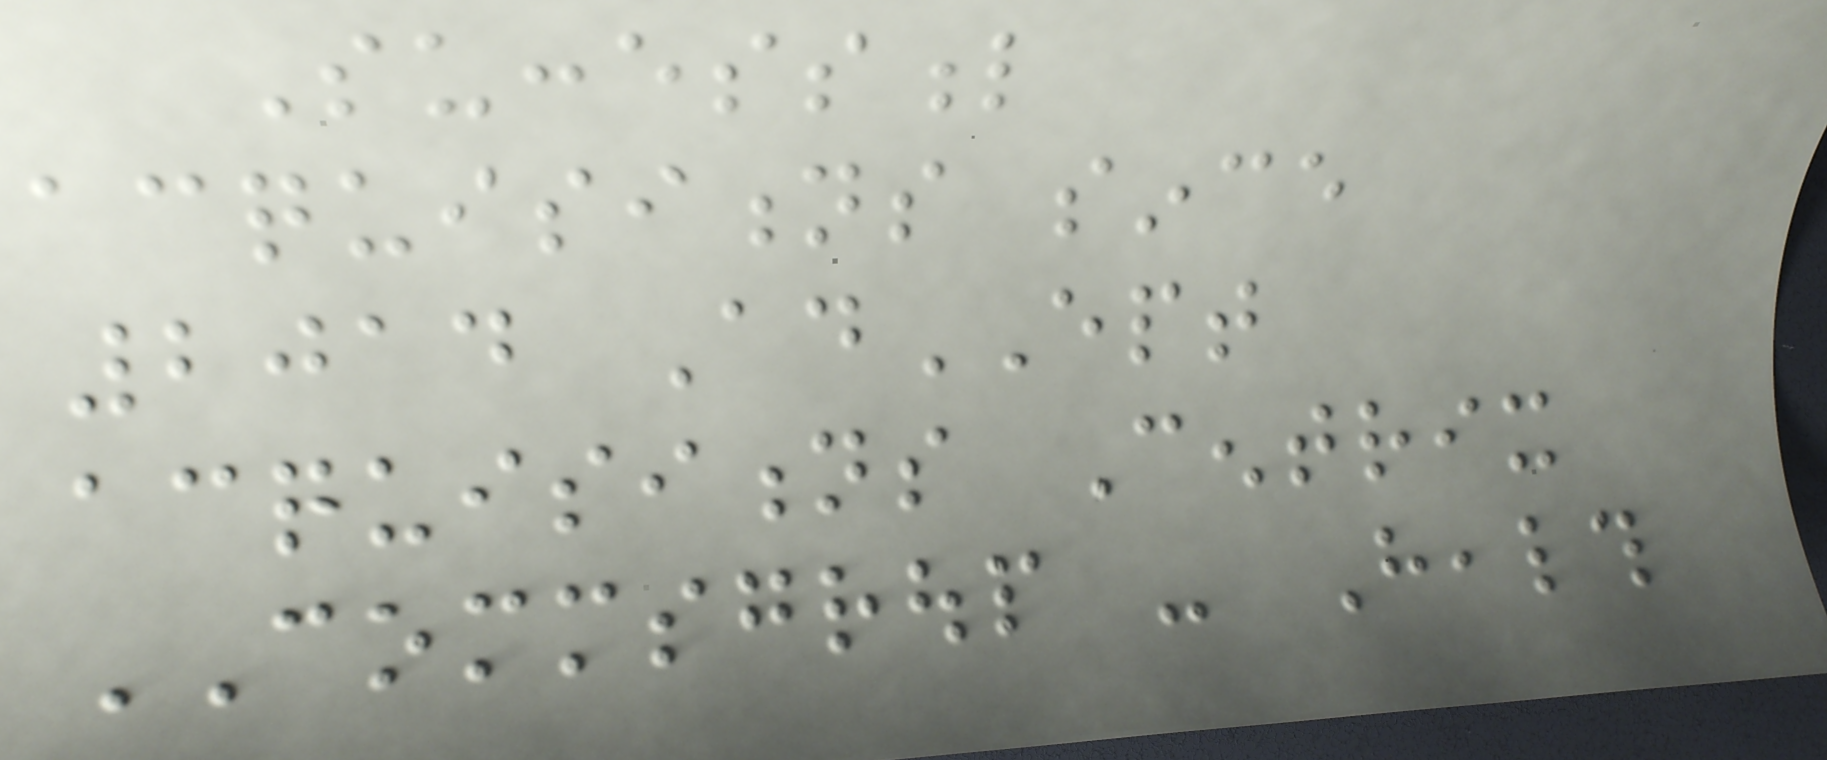Successful
acquisitions since
2014 AdEPT
acquisitions Centrix
COMMSGROUP - Health
